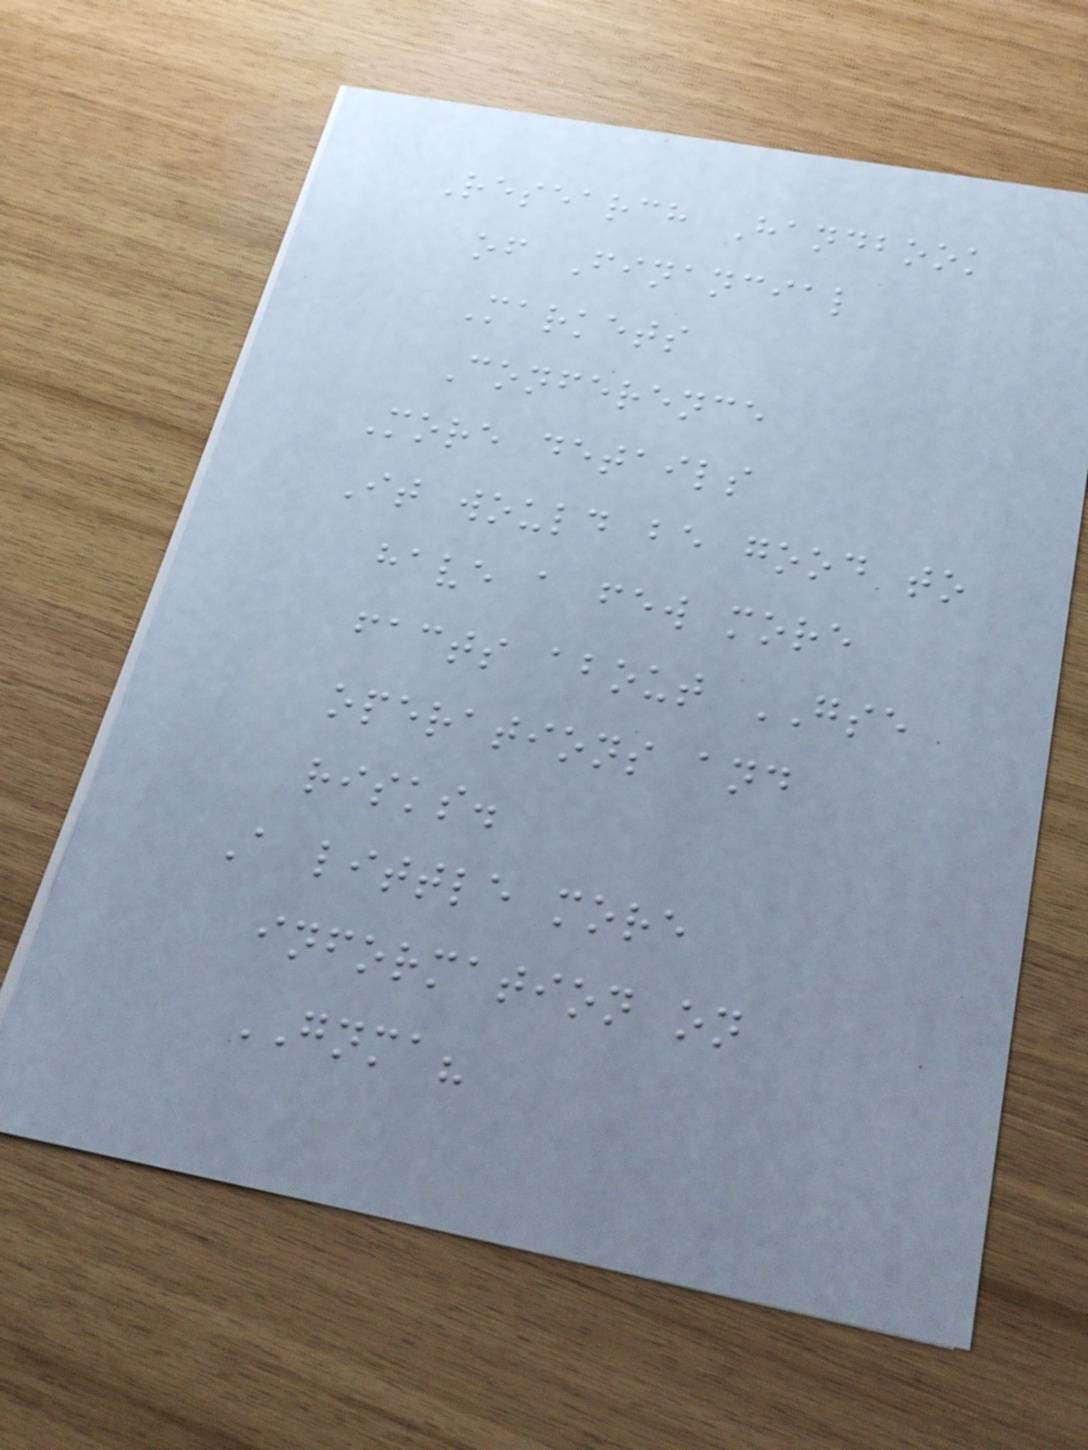Research Handbook
of Financial
Markets
Conference
More details
It would be good to
have a few more
facts about GSE
operations and
risks.
A little more
information on
GNMA?
